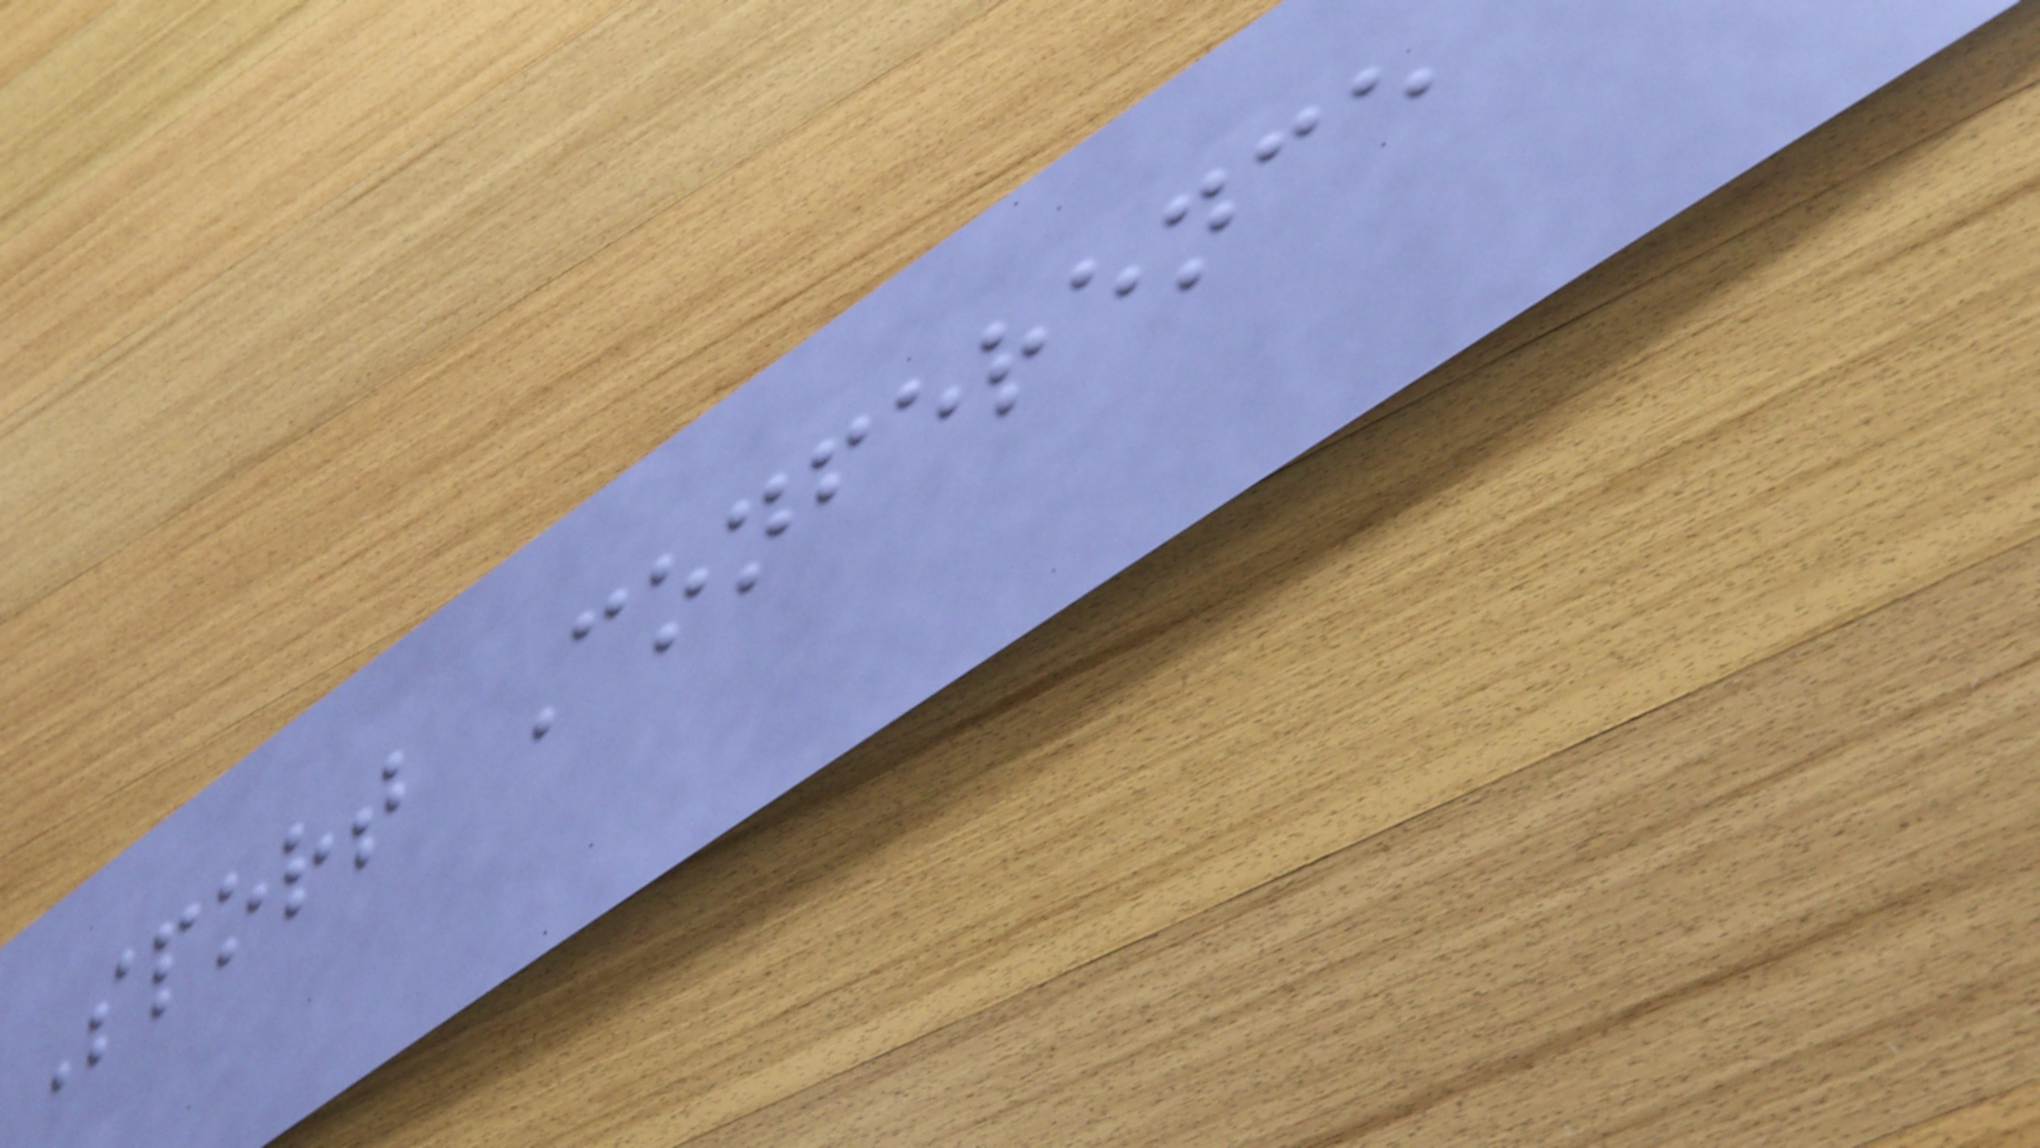Sport Conference
